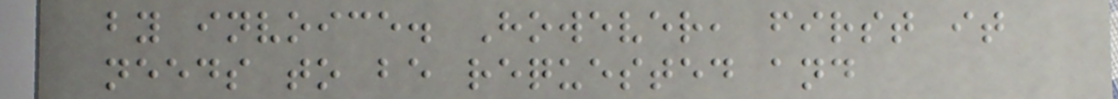by invoice. However, first it
needs to be requested and
